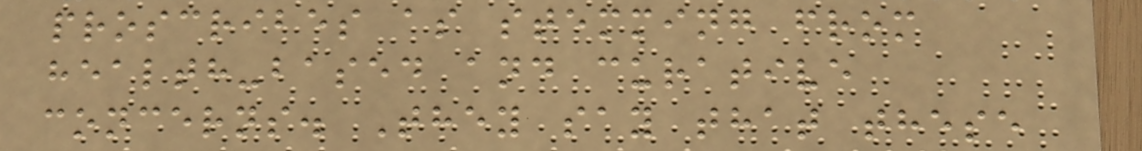proscribes as stemming from
health-based and curative
concerns. They say that these
